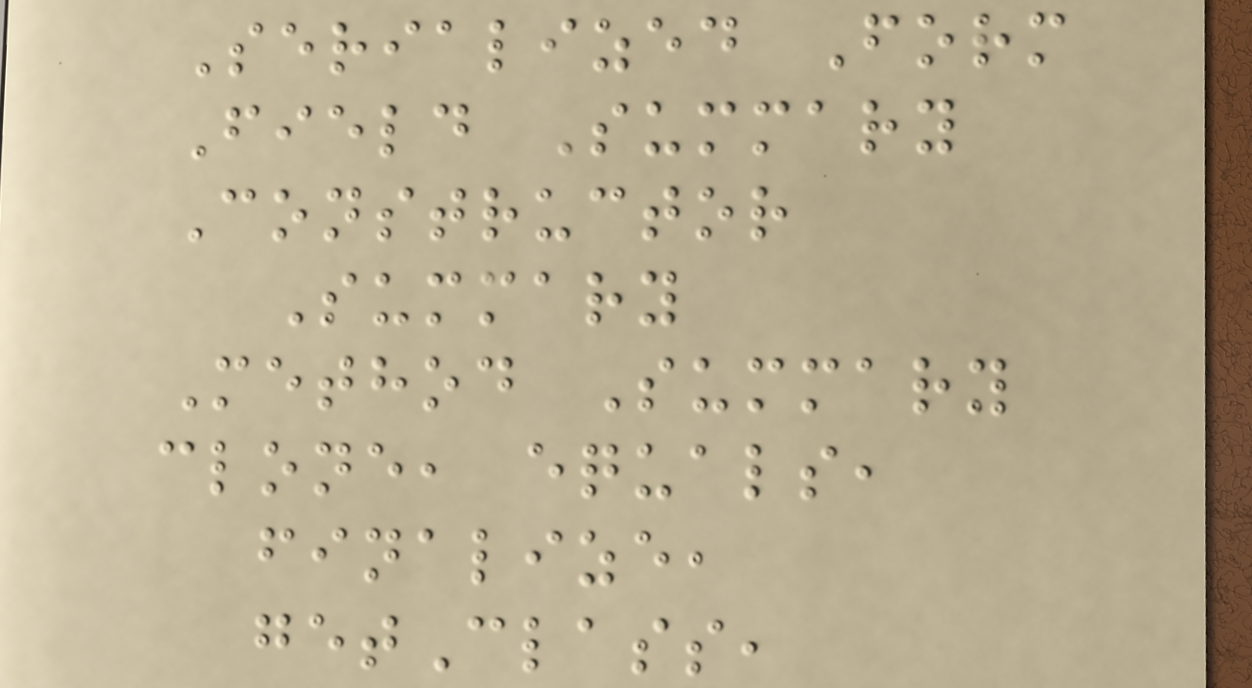Serialized Form
Field Summary
Constructor
Summary
Method Summary
clone, equals,
finalize,
getClass,
